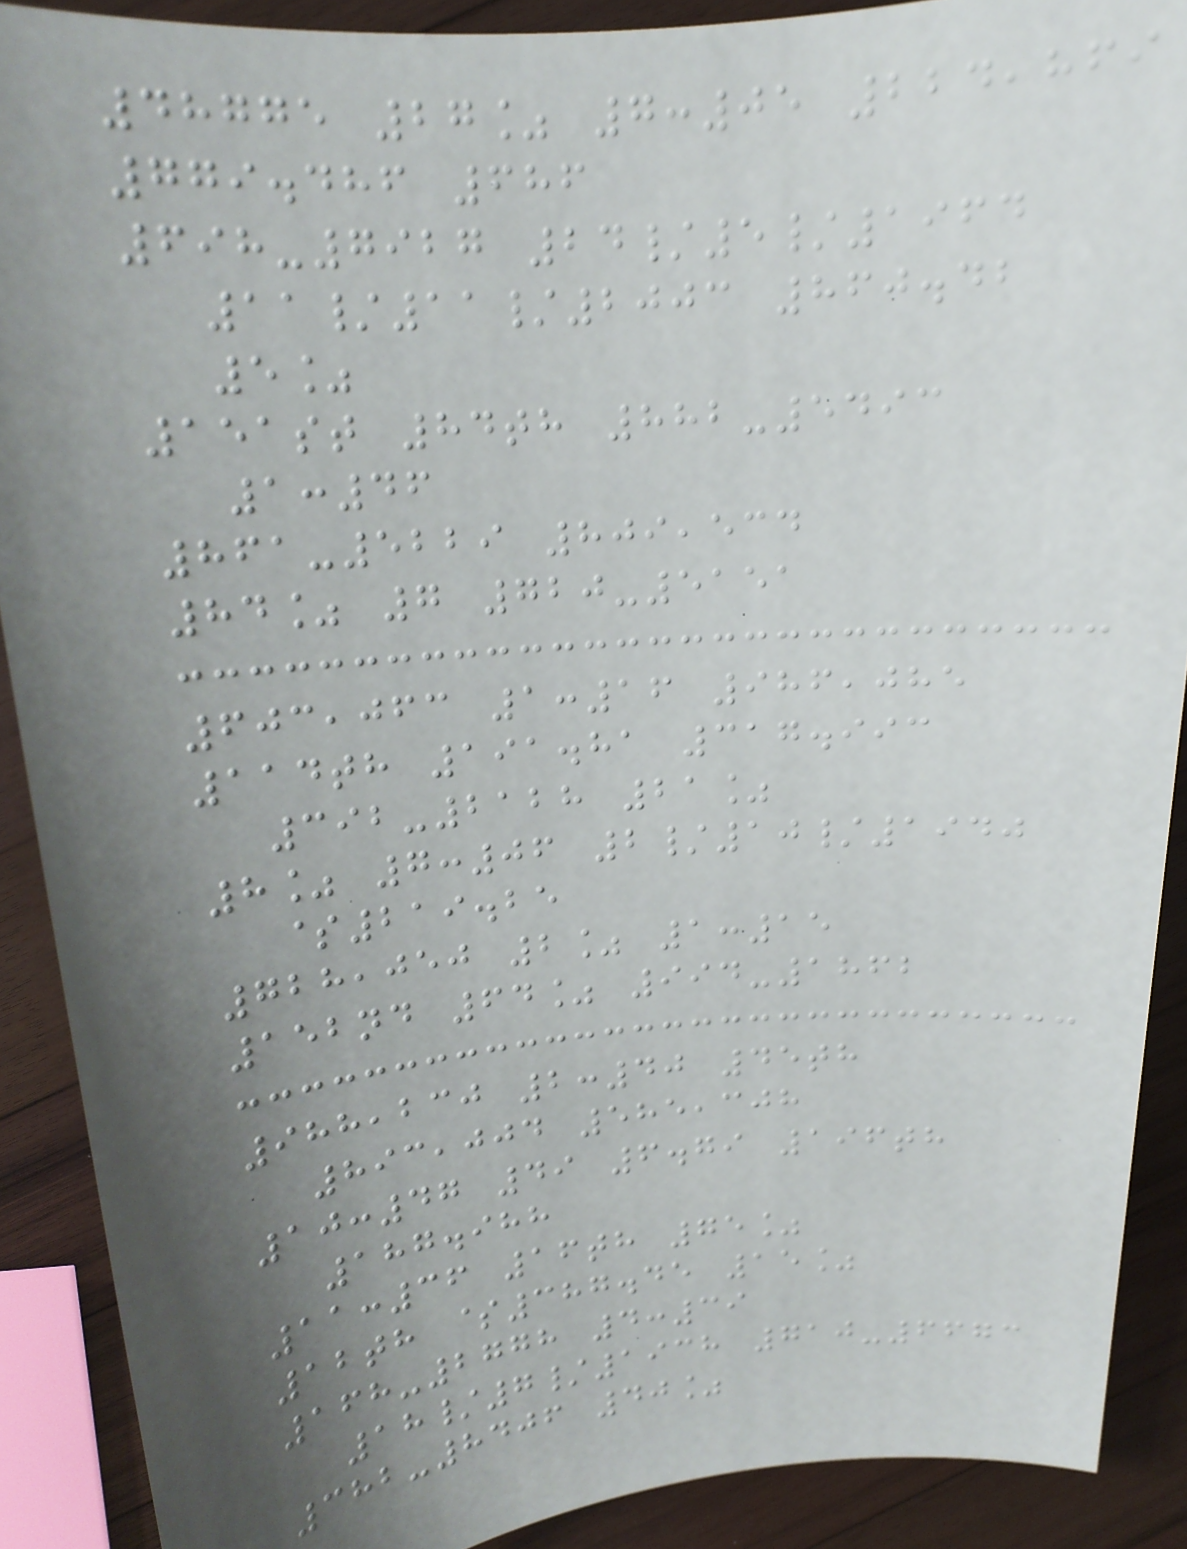48775 27% 7:05 224,869
779.486 686
698-7927 24/5/1964
11/11/2003 860.42
5%
151st 84th 882-5493
1:46
861-5229 809,534
84% 7 720-5151
603,063 1:16 986,085
114th 191.81 317.993
392-2128 21%
8% 7:06 2/10/1940
$219.25
728,050 2% 1:15
152nd 64% 994-1862
988,230 2:40 45th
893,004 585,308
10:47 49 6.79 196th
187.988
11:36 16th 75%
12th $387.45 15%
168-2778 4:39
18/7/1938 710-6673
382-8406 40%
